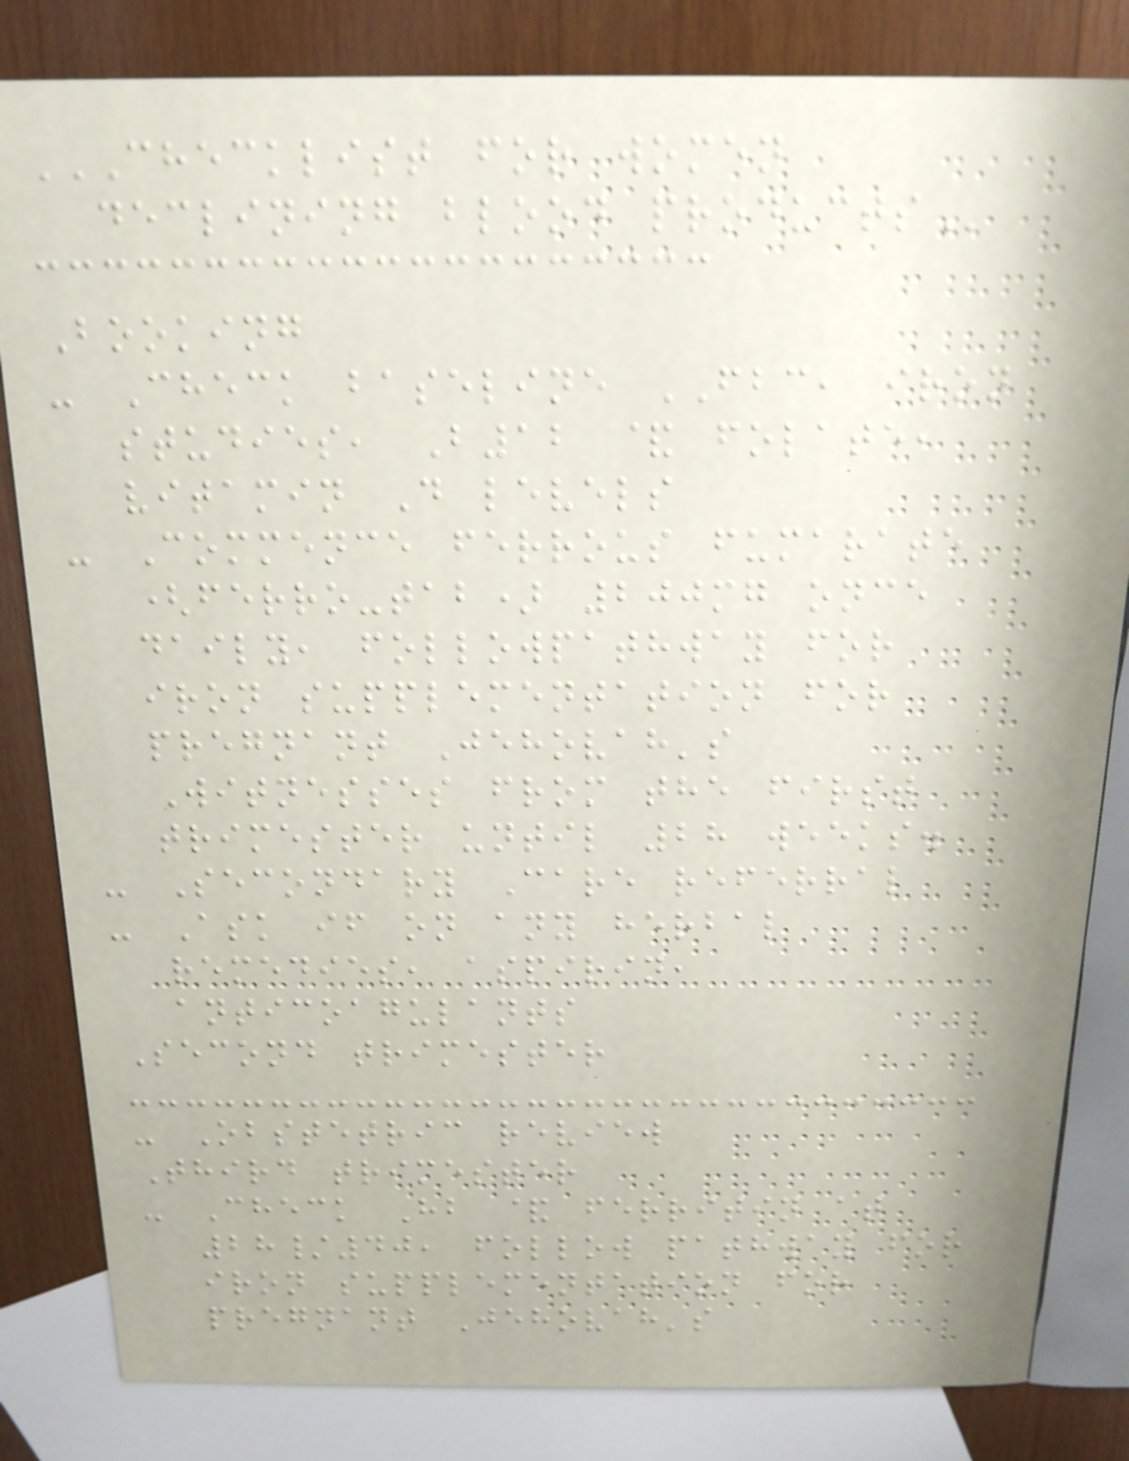CHECKLIST FOR WOMEN
DECLINING BLOOD PRODUCTS
Booking
- Check baseline FBC, iron
studies, B12 & folate,
vitamin D levels
- Commence ferrous fumarate
(ferro-tab) 200mg once
daily, followpathway for
iron supplementation for
pregnant Jehovah's
Witnesses from the first
trimester until 28 weeks.
- Secondary Care referral
- Ask if on any herbal
remedies, aspirin,
anticoagulants
Second trimester
- Obstetric review
Third trimester
- Check Hb & ferritin at
28/40, follow pathway for
iron supplementation for
pregnant Jehovah's
